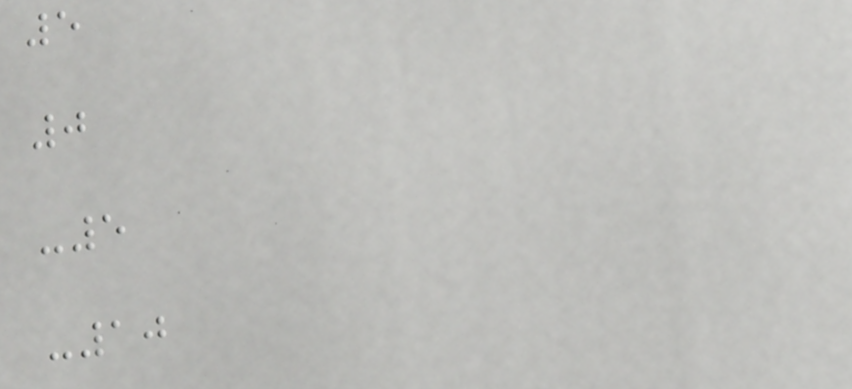5
0
-5
-10
